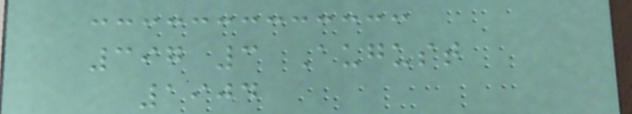397 3 August
1904
